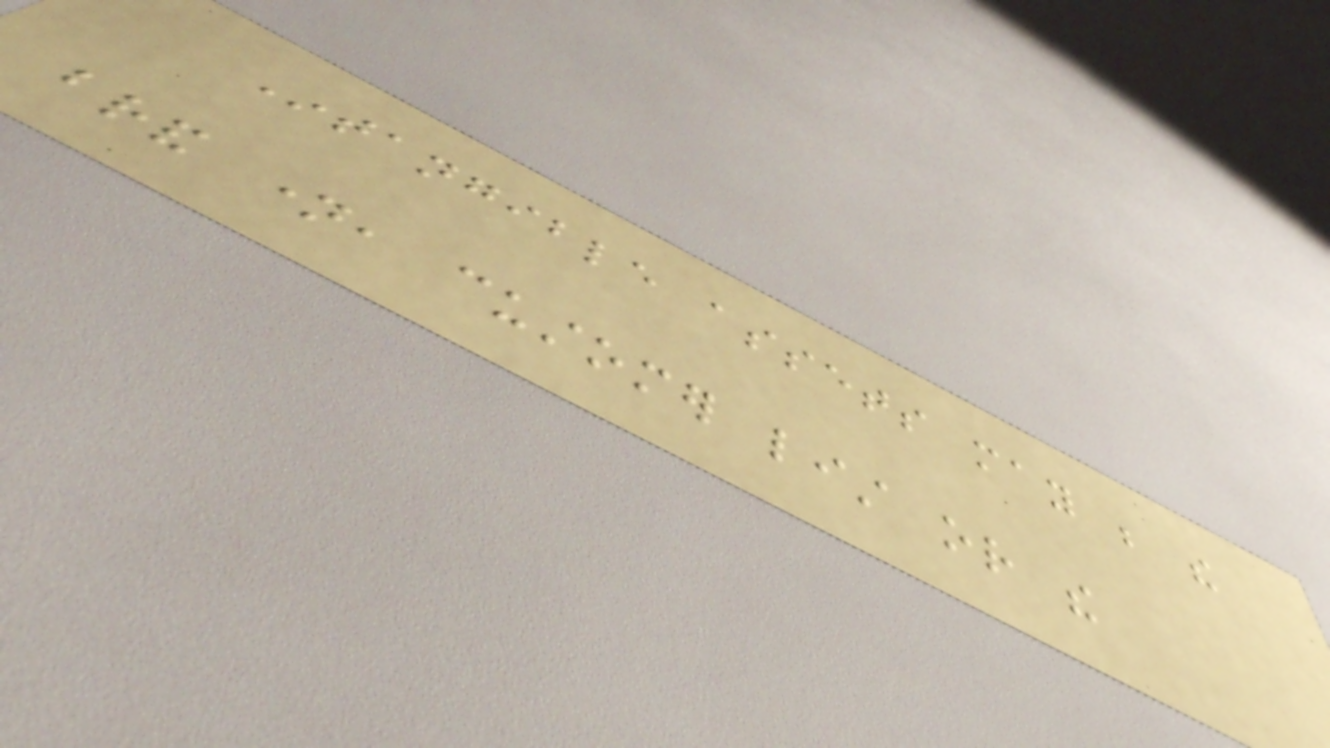Intangible assets may be the
brand name, customer list or the
